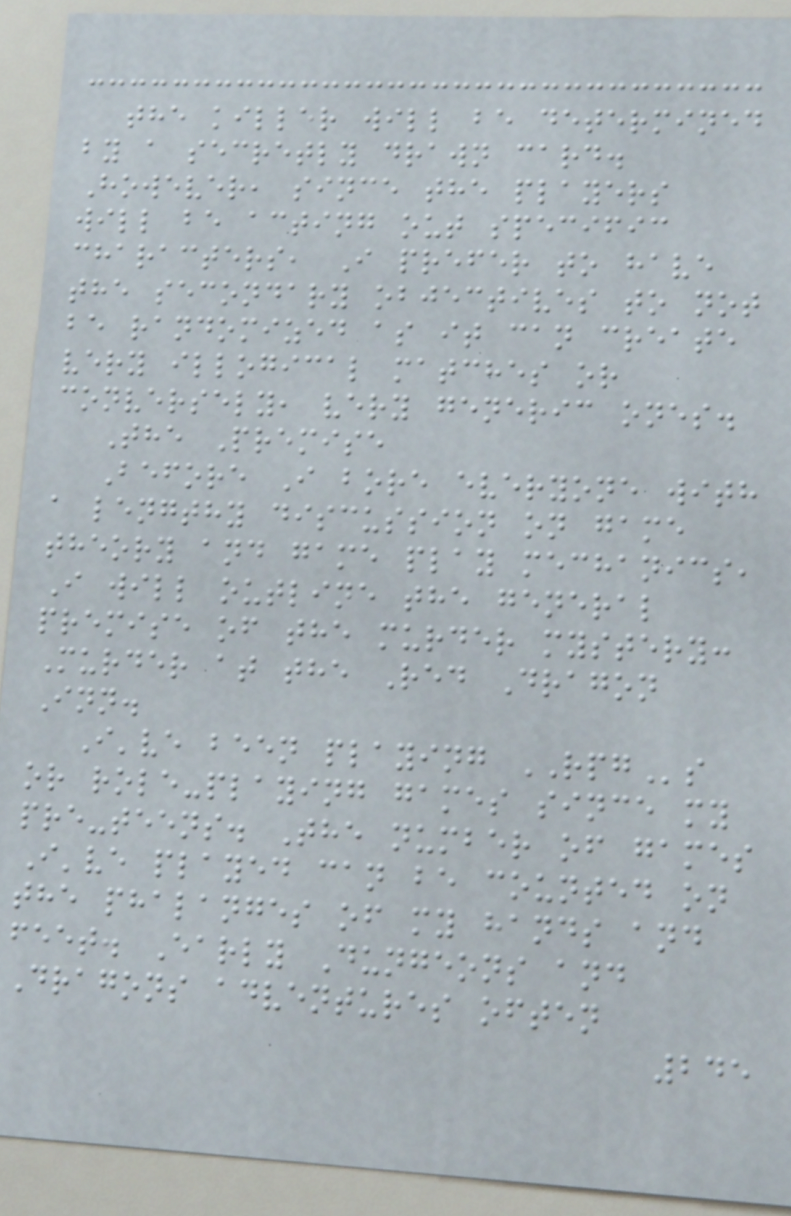the killer will be determined
by a secretly drawn card.
However, since the players
will be acting out specific
characters, I prefer to have
the secondary objectives to not
be randomized as it can create
very illogical matches or
conversely, very generic ones.
The Premise
Before I bore everyone with
a lengthy discussion on game
theory and game play mechanics,
I will outline the general
premise of the murder mystery:
Murder at the Red Dragon
Inn.
I've been playing RPGs
or role-playing games since my
pre-teens. The number of games
I've played can be counted on
the phalanges of my hands and
feet. Early Dungeons and
Dragons adventures often
245
